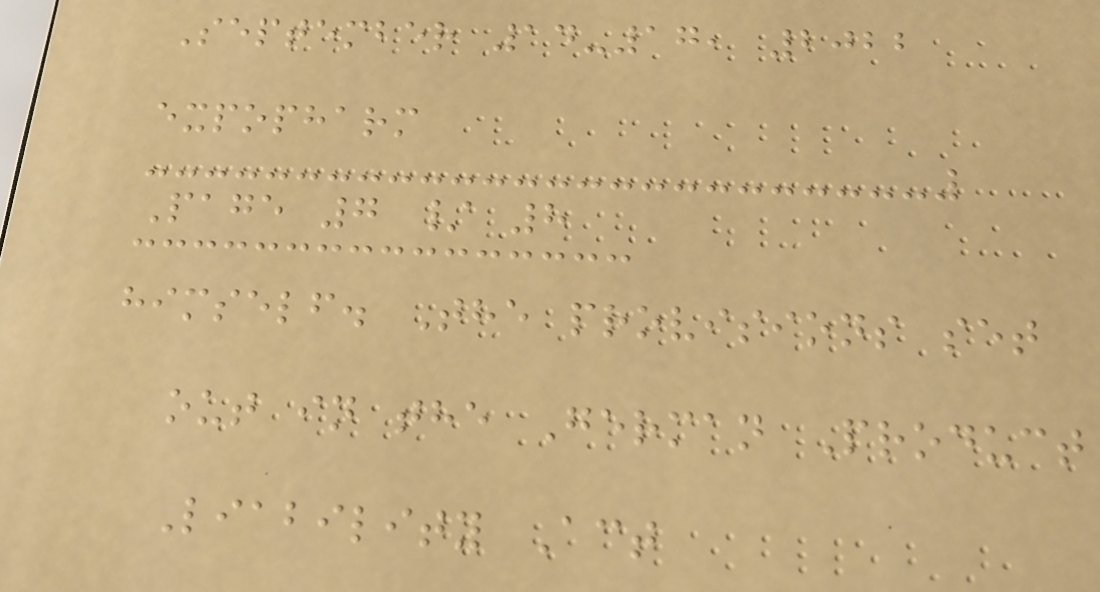September 14-17, 2022
expopharm
Page 7 / 8
himself. The provisions set
out in the German Product
Liability Act
